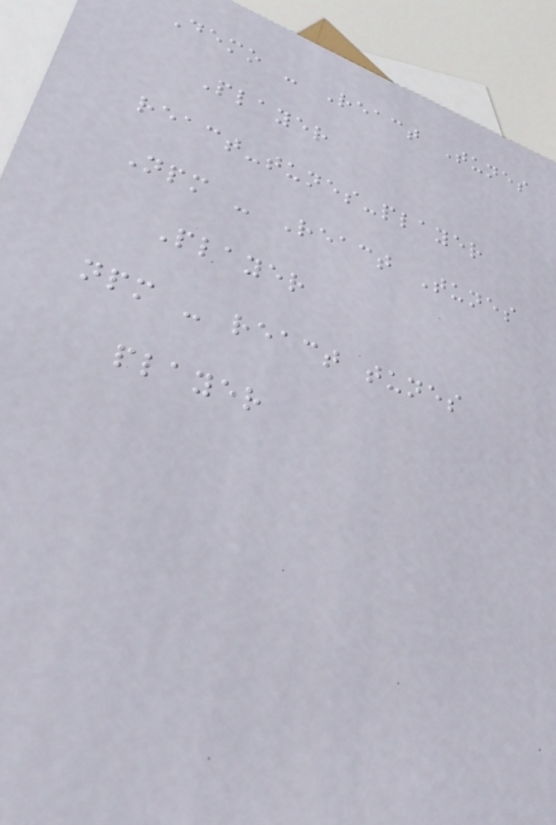Demo - React Tunes
Player
react-tunes-player
Npm - React Tunes
Player
npm - react tunes
player
